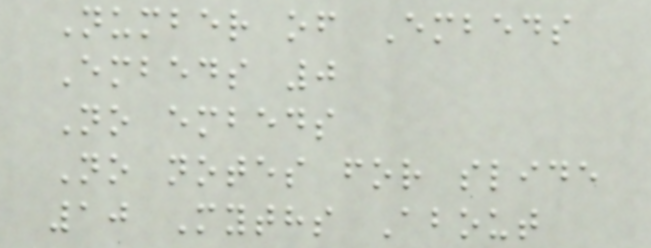Number of Embeds
Embeds 0
No embeds
No notes for slide
10 Myths About
